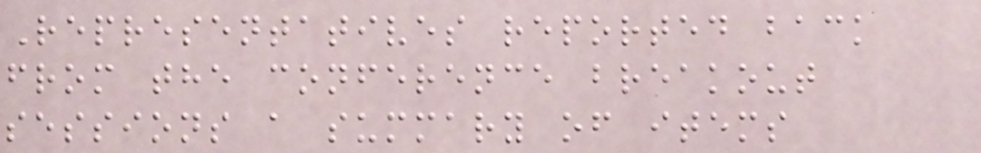Representatives reported back
from the conference breakout
sessions a summary of items
